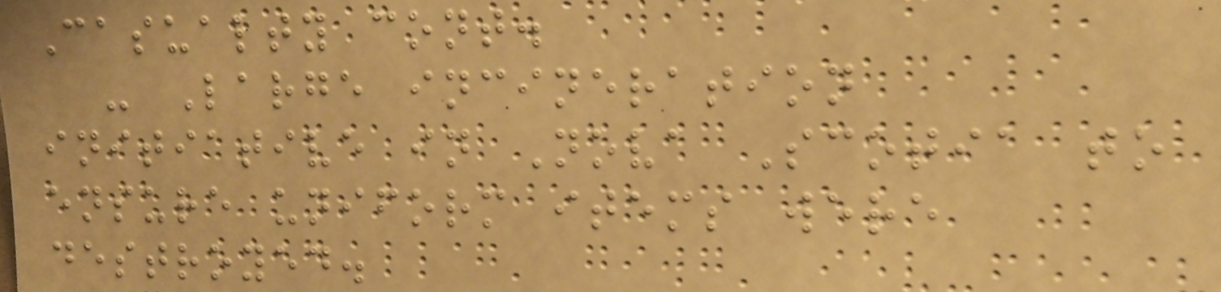Casualty cont.
- Large incineration
initiative in Nova Scotia to
ensure uniform items were
destroyed.
